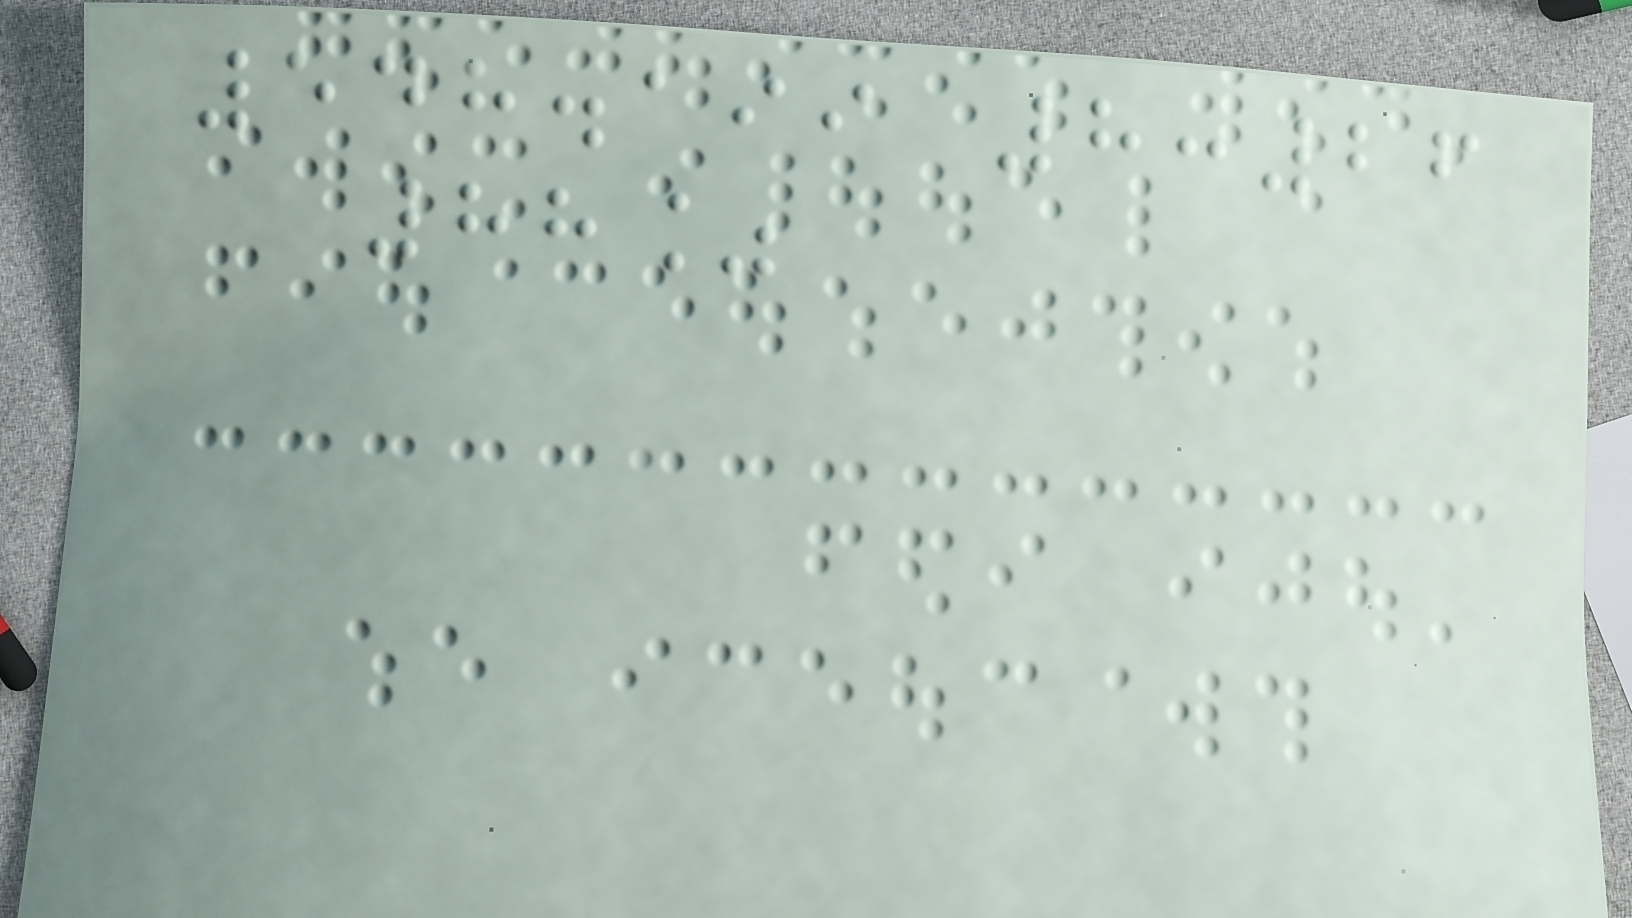548.199 8:26
88%
